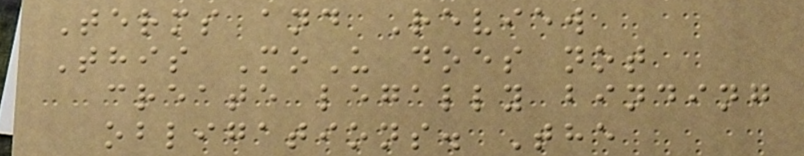Terms and Review
This MoU does not
create legally binding
obligations. The
